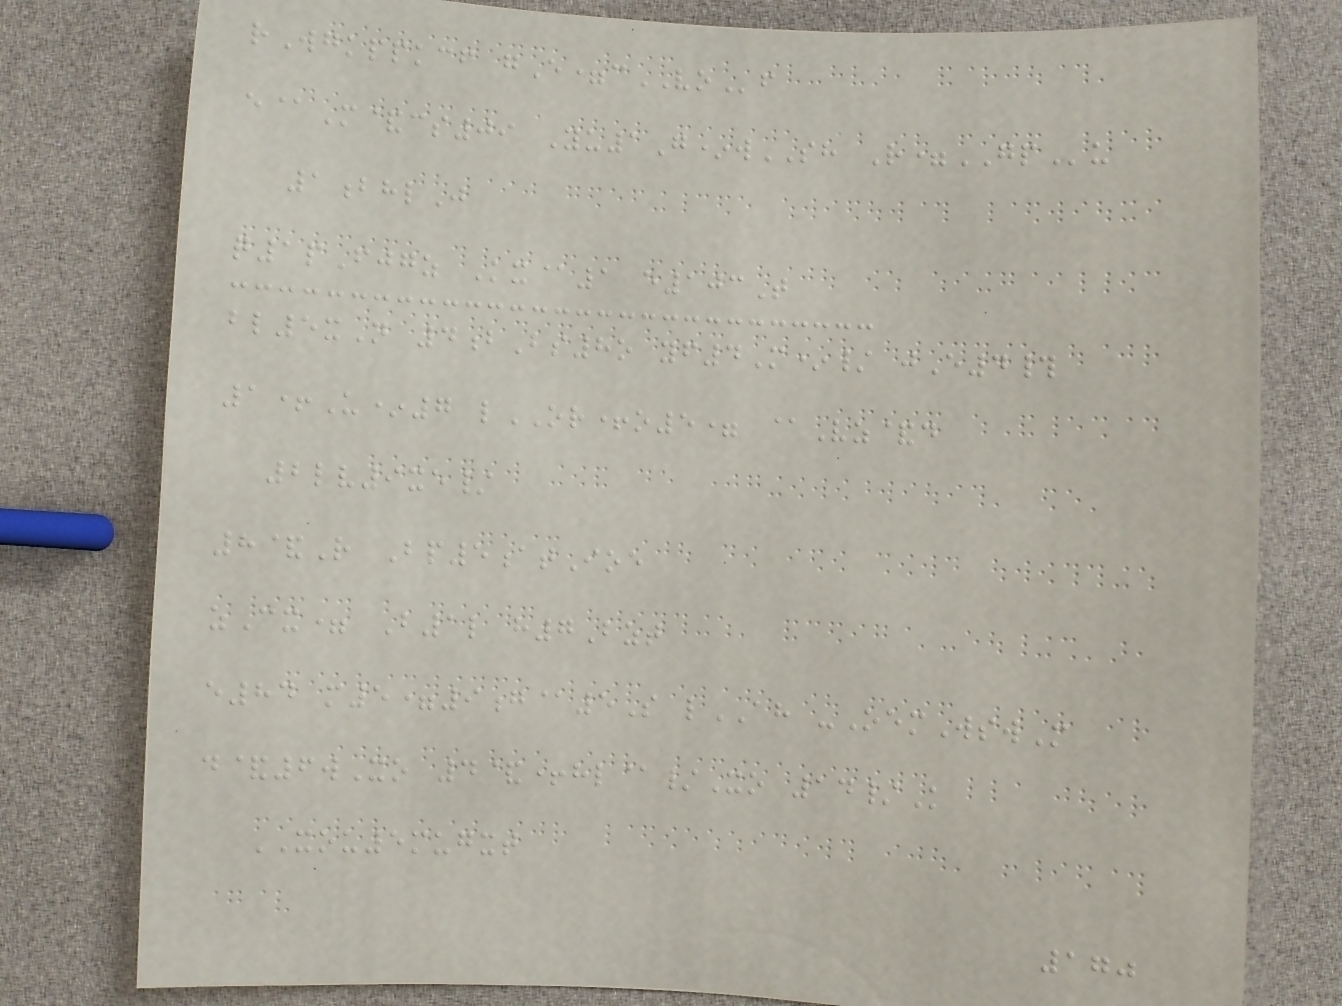rWgkppkcf gE=cVOf
e@M&cs09 Yu1G*wSH R=GPu
1bhlJ
q1pFjgz Kx@1 e103T
bl5xN 4bBs8o yf4M*/ jE4#
1+U*7 lOR+o5= @Vz&d
2lv9xe/
8&R Bp5atIoe
zCx= B1l h7Bzt
e84 m5=9g@5S lAH -OemWswM
d&6wXo 4&+hl@/Xo 14/K
XOU5mugxt
170
